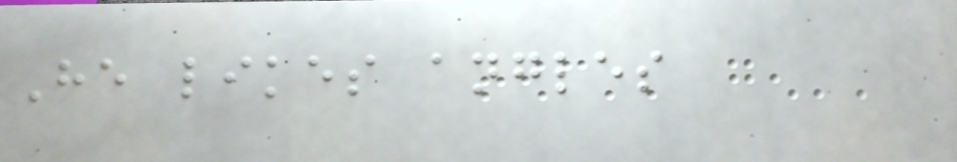He likes angles
